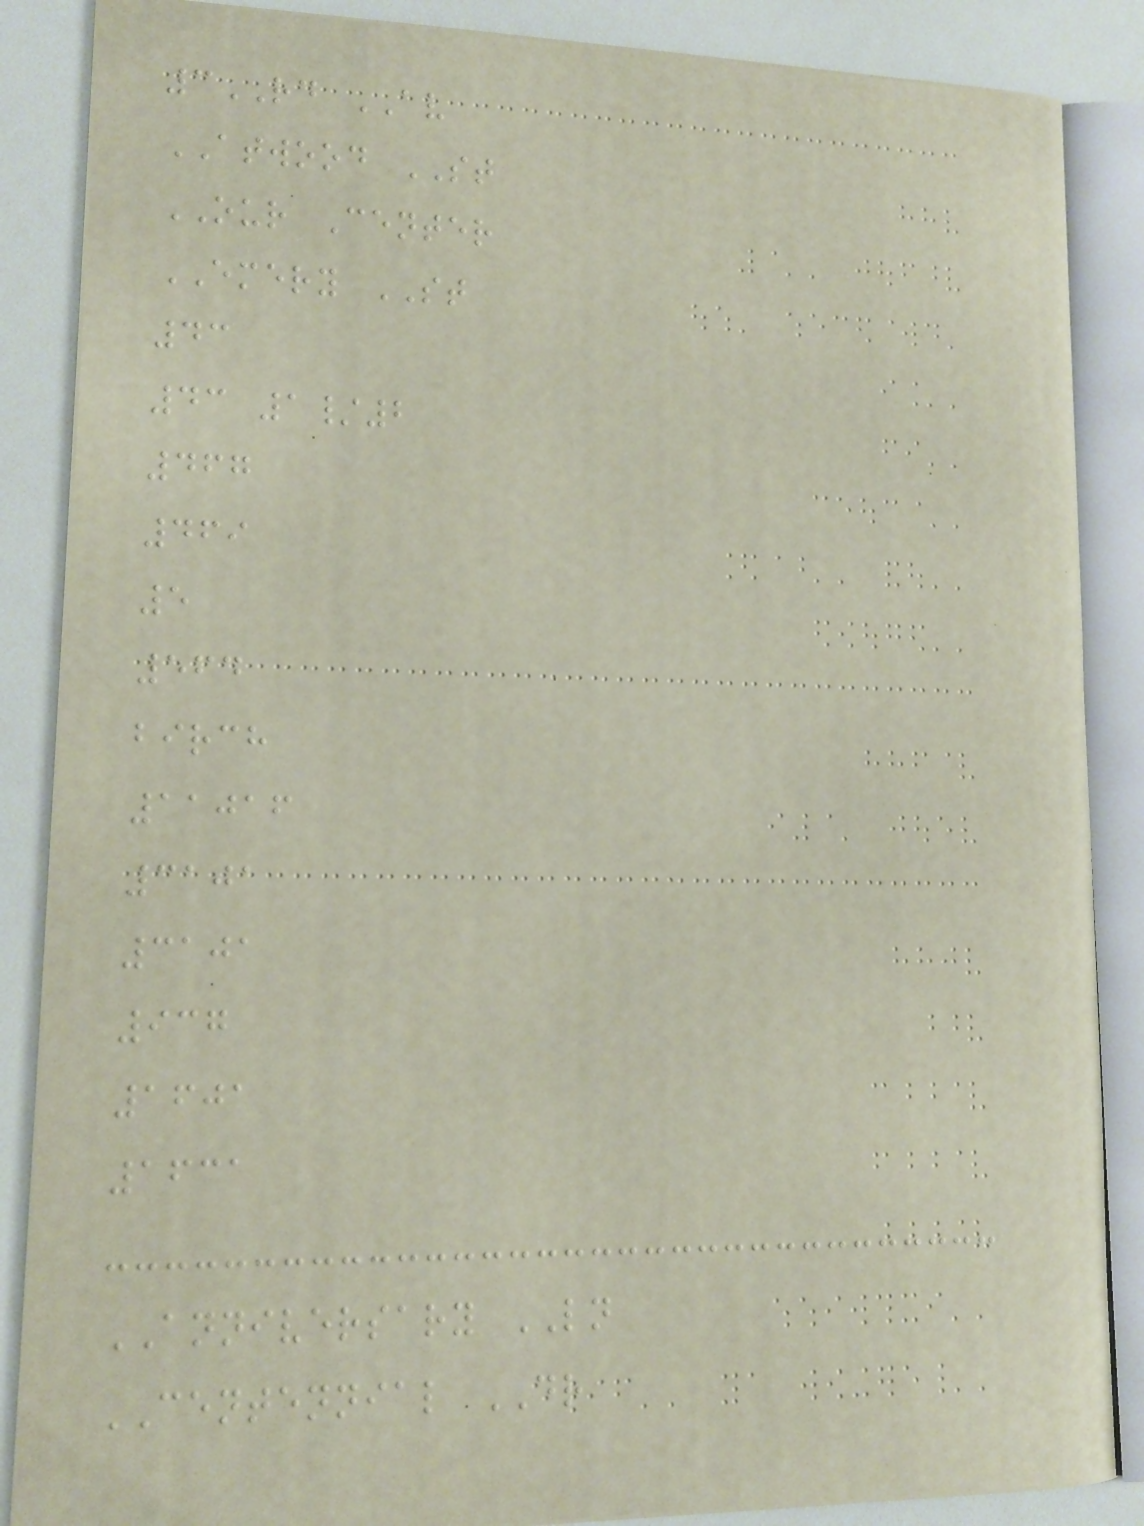3RD AV
ATWOOD ST
OUR Center
EMERY ST
43
43 1/2
467
469
5
564
birch
11016
3101
3101
937
1601
1631
ANNIVERSARY LN
CENTENNIAL DR
